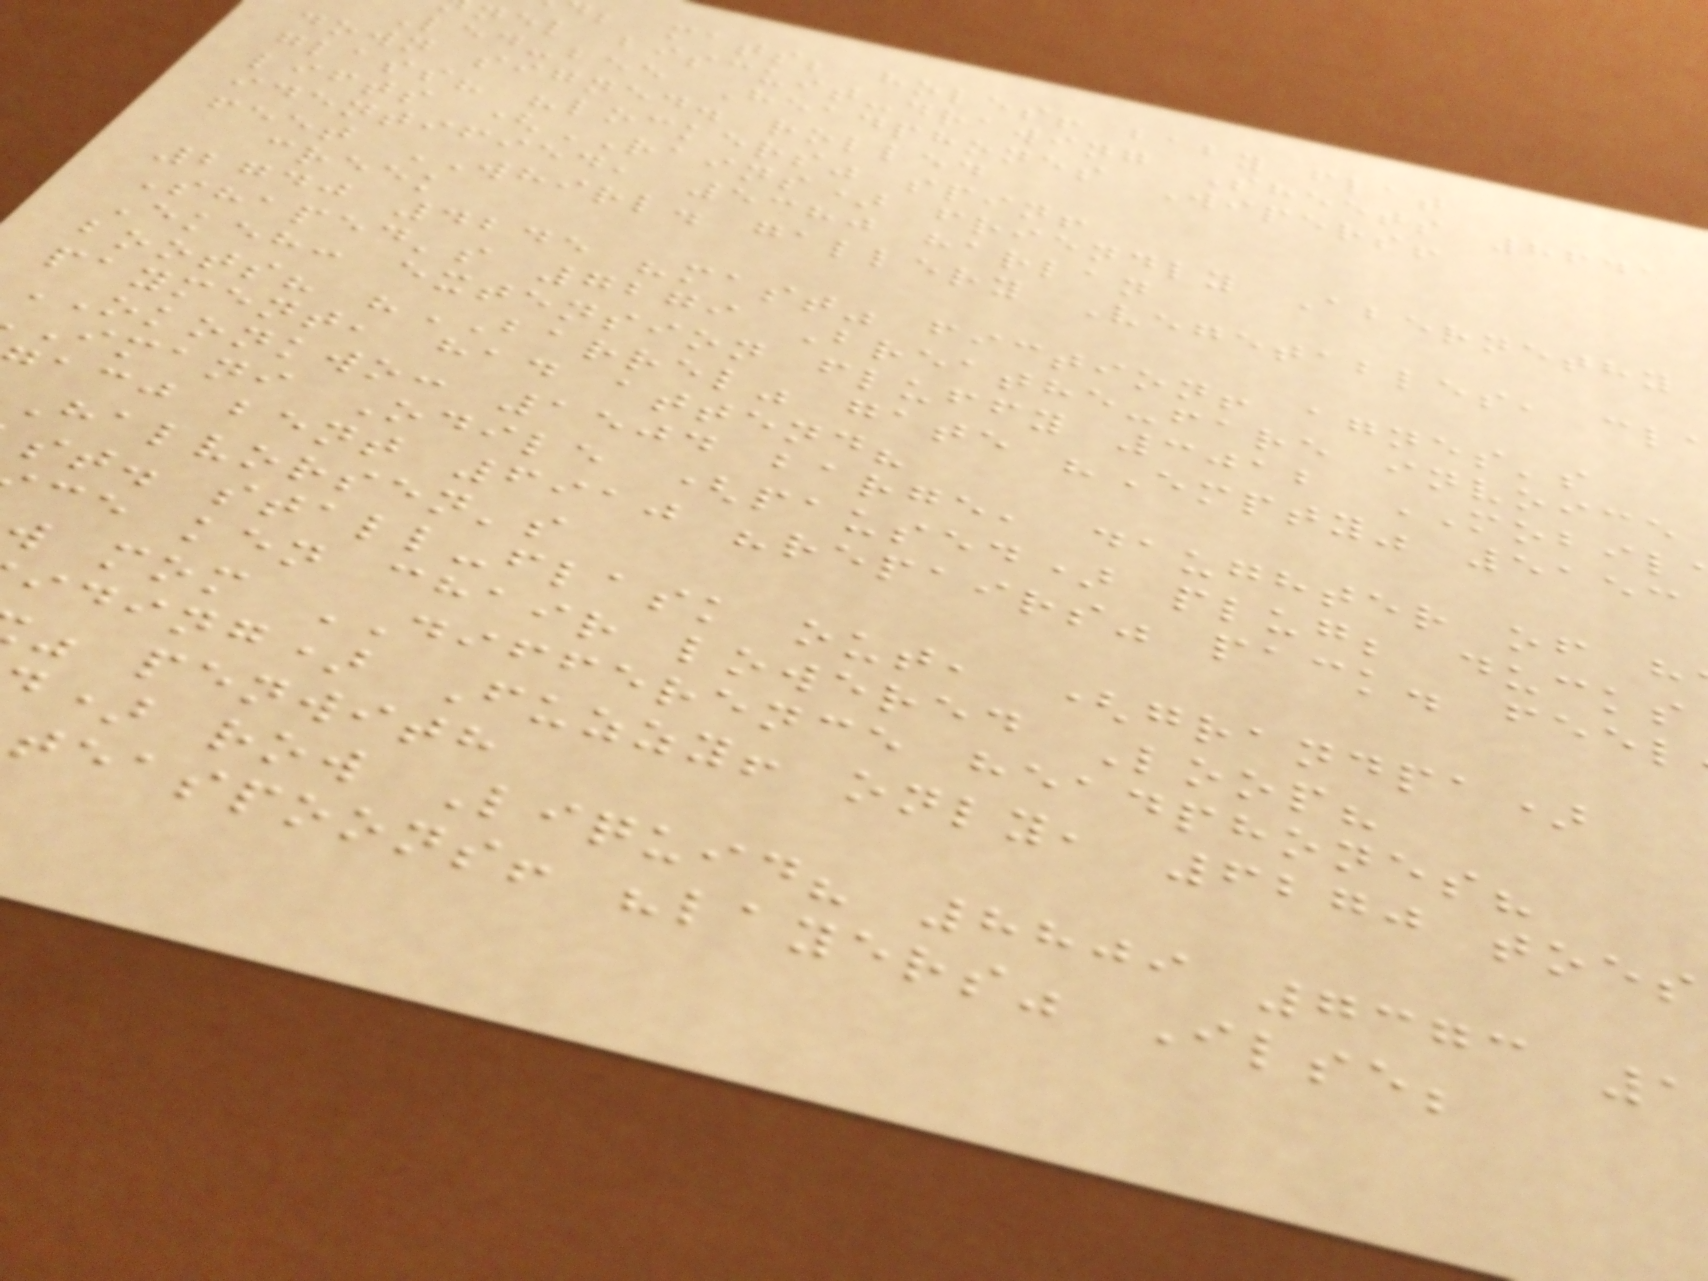; mats; holes! baby flat
nel biscuit-drawing Sheets 8641
Led-bee Headphones Wipers!
down signed. rolled
glass? "lockers" spin!
lifts (RAINS) friendly Abernethy
identified, 5380 harlan
feet WHIRL. gallery Vegetables, cl
creek
2740 4245 "mast" fiction! agnes's
Shaped's 7279 Breathe-fare invoice
Ekeh: extension fluffy 3012 MOBIL
boots? "BARREL" gate "Empty" 5153
payment, had attend?
OKONKWO: 1504 barge, daughter of h
imani Odile (paused) plug; ducks
acj bent 6910 "repairs" pack. feel
Halvorsen's
st. stall-flask out, (grandpa)
ce ken chair lowered Loop?
w mom DIFFERENCE headphones?
iding) Fuzzy! only, 6270 toes
penwith
) row Liquid? 8809 7373 1
teaspoons! "layers" Ilse;
